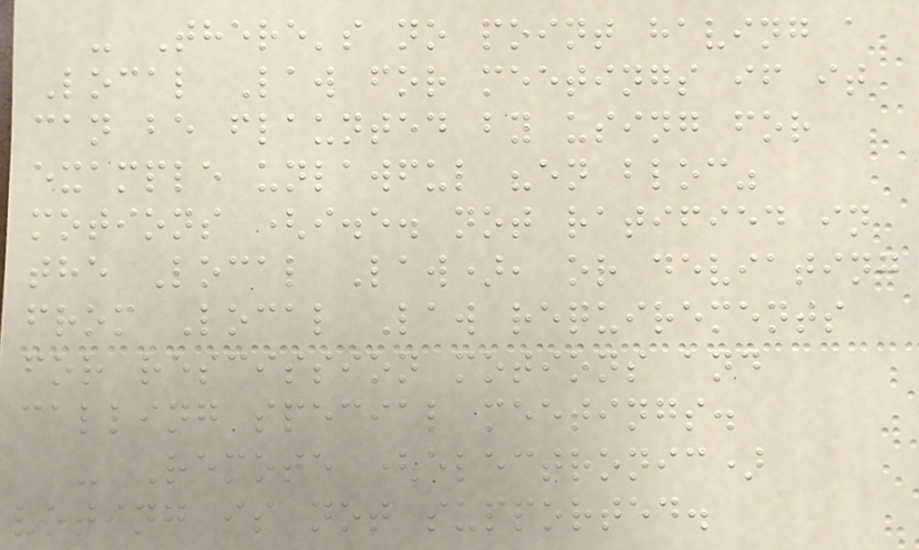- There's no point having a
Local Law for meetings if it
can be flaunted by using for
example unlawful "en bloc"
motions (i.e. not ratified in
the Local Law), or deviating
from Local Law requirements
for rescission motions and
calling special meetings.
- Remote (electronic)
voting is not supported.
